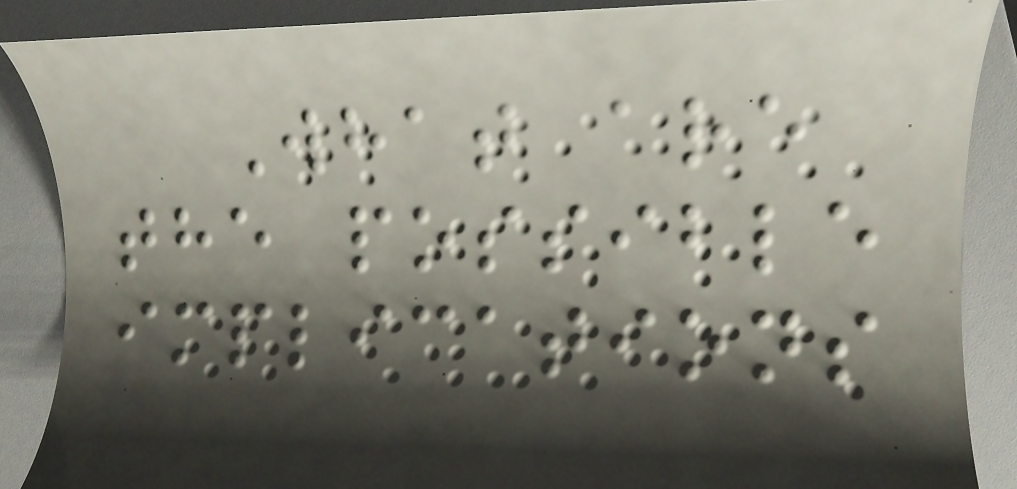What are
the possible
implications
